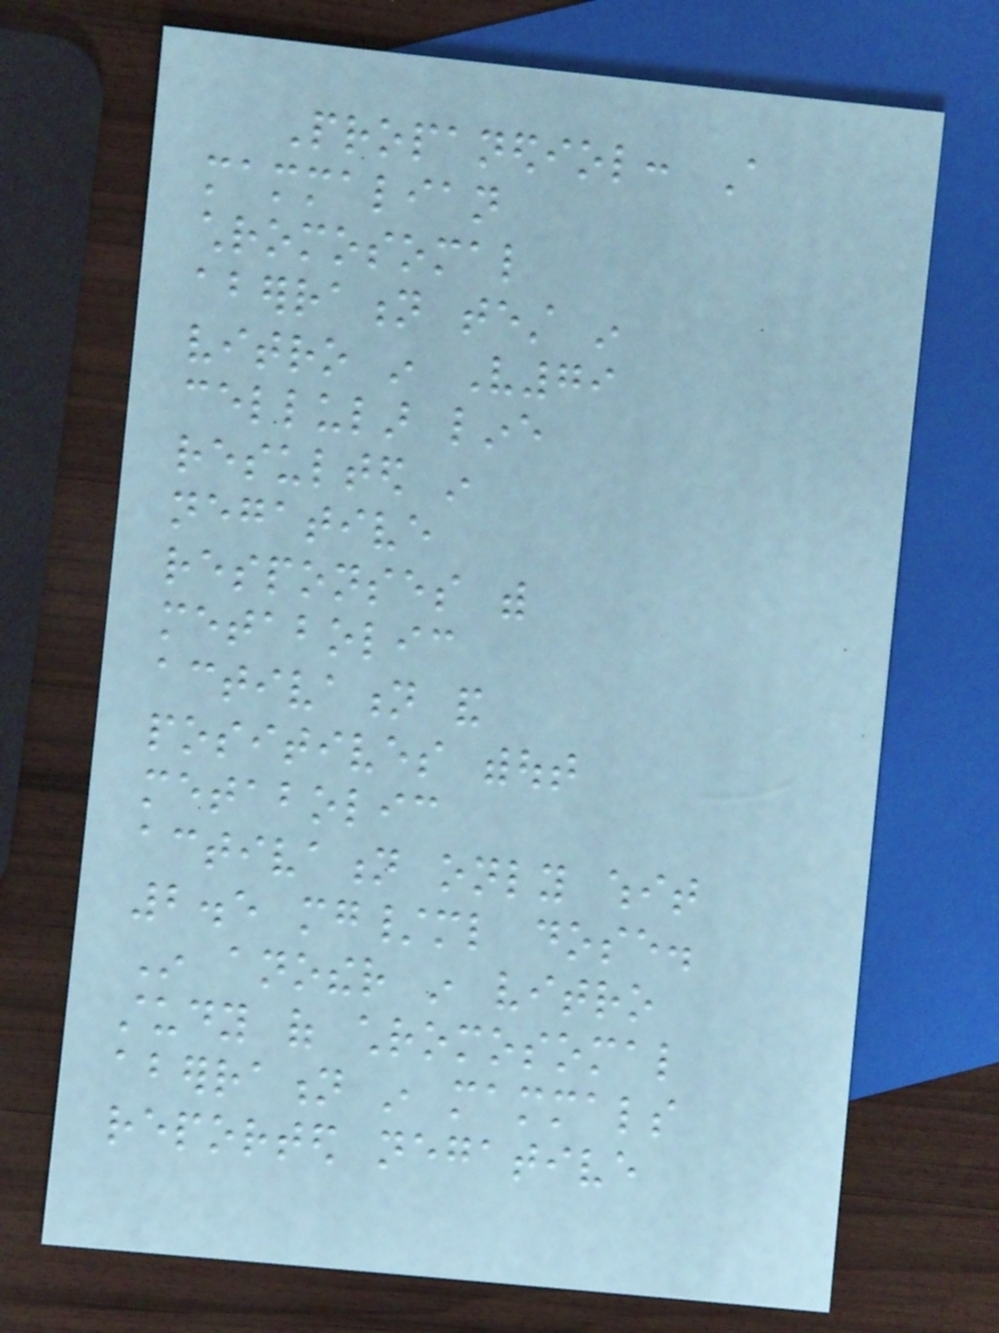Propanediol: A
mammalian
chromosomal
aberration test in
vitro in V79
cellular line
resulted in
negative
responses with
metabolic
activation and
positives without
metabolic
activation only whit
2.5 mg/ml dose.
In another in vitro
study of chromosomal
aberration in mammals
reported negative
